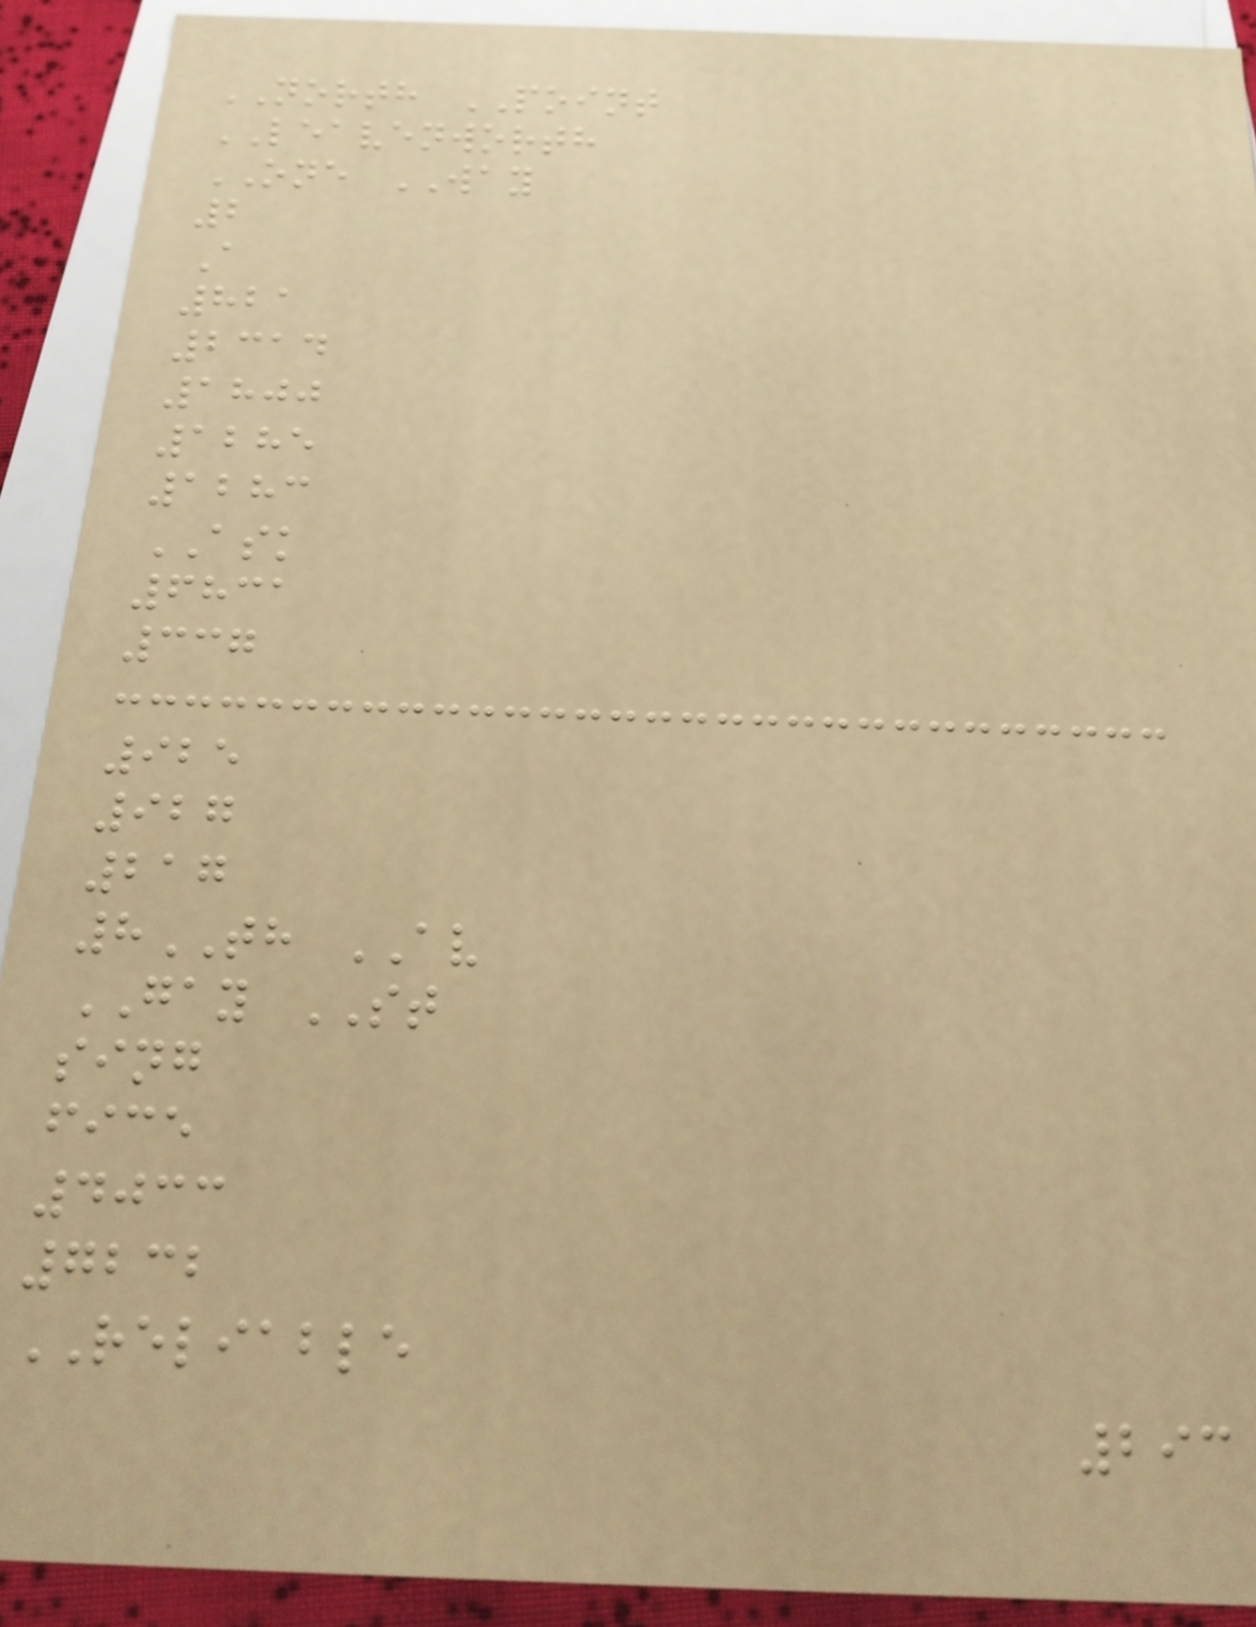NORTH POINT
LEAVENWORTH
ONE WAY
2
A
821
2314
1800
1285
1283
ASK
6831
337
925
927
217
8TH AV
GAY ST
sing
fice
4033
7232
RELIABLE
293
